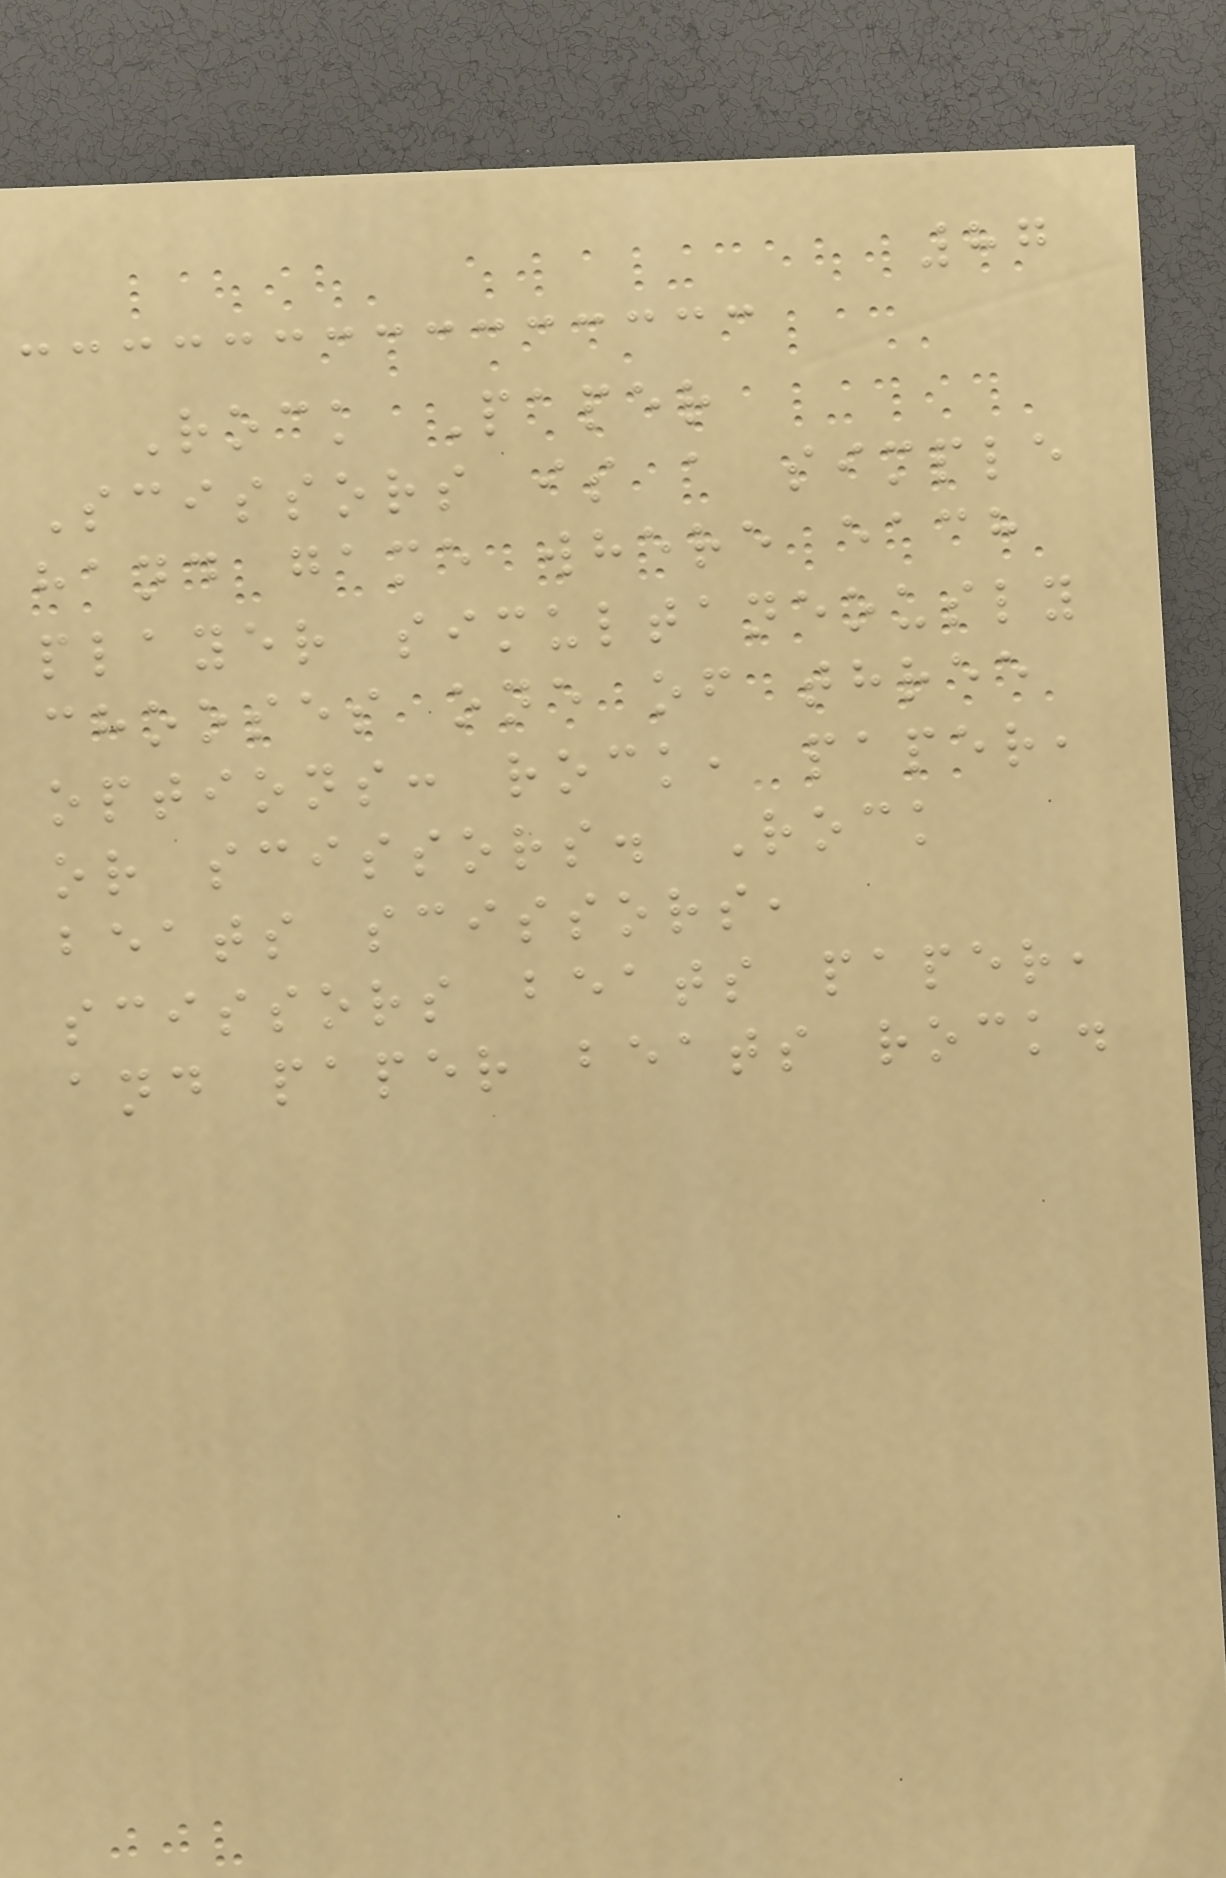87
Rock Paper
Scissors is a simple
hand game where each
player simultaneously
chooses one of three
options: rock, paper,
or scissors. Rock
beats scissors,
scissors beats paper,
and paper beats rock.
